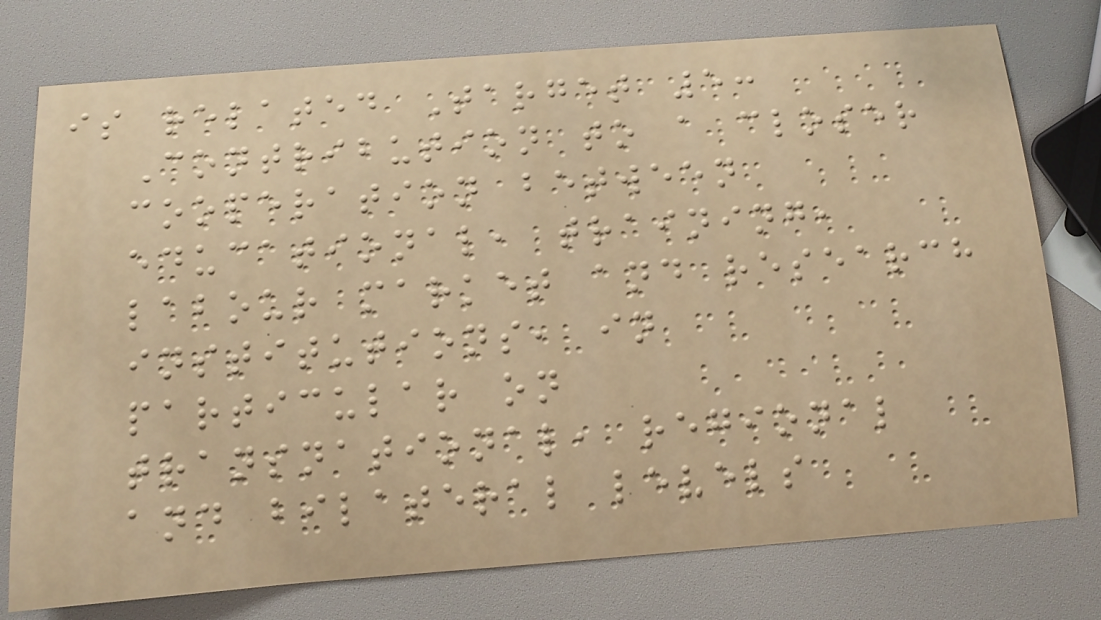is related Target 5:
Contribution to a closer
cooperation between
educational, training,
labour market and research
institutions, in
particular on
transnational, regional
and bilateral levels
